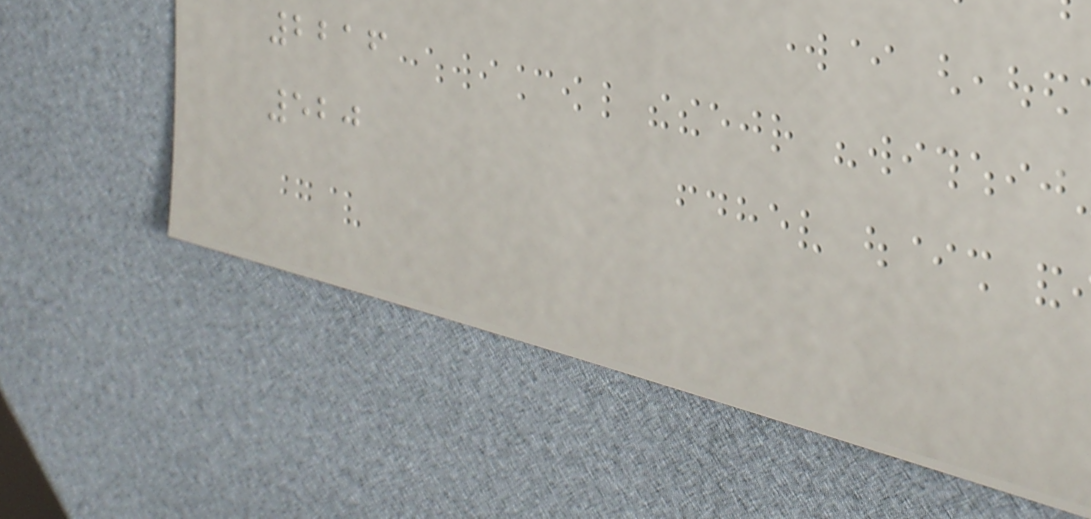2216
520
